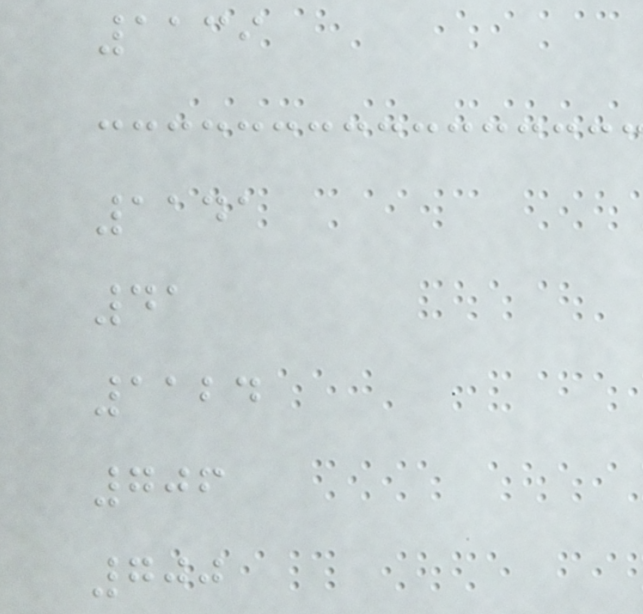1139
1141
41
1124
706
700
